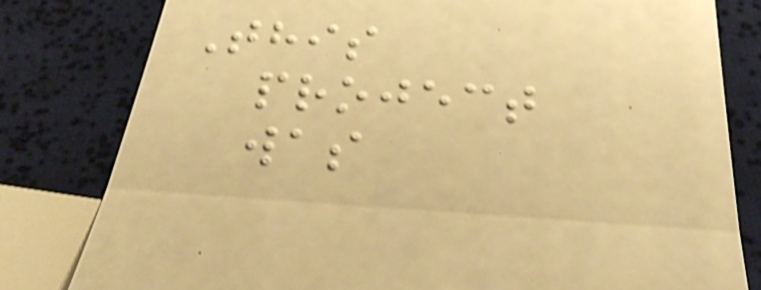This
project
was
